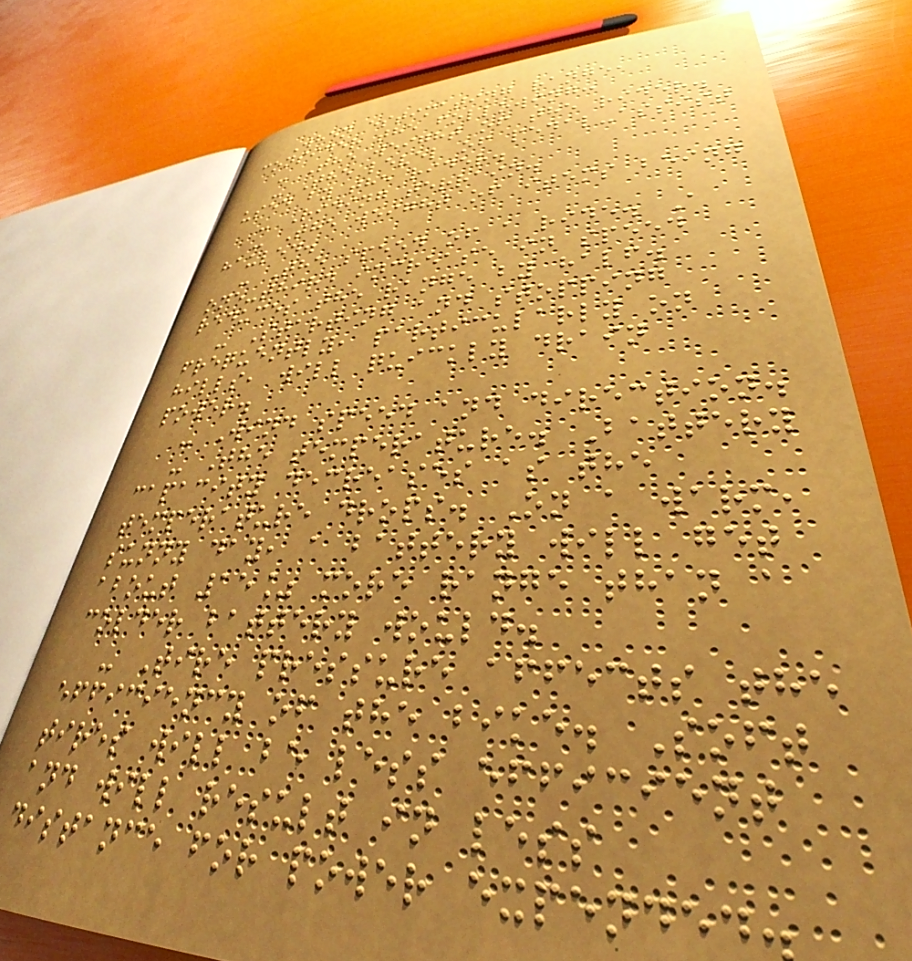When estimating range,
consider the following:
- The weight of the rider.
- The level of pedal-assist
used by the rider.
- Riding terrain.
- The weight of items being
hauled.
- The speed of a ride. A
one-third increase in speed
reduces the range by half.
- Starting and stopping
frequently, particularly on
hills, will quickly drain
power.
- Wind speed and direction.
- The temperature. Battery
capacity decreases as the
temperature drops. On a warm,
sunny day, a battery will get
about 15% more range than a
colder battery would.
- Tire pressure affects the
efficiency of the bike. Soft
tires will be less efficient
and will result in less
distance for power expended.
